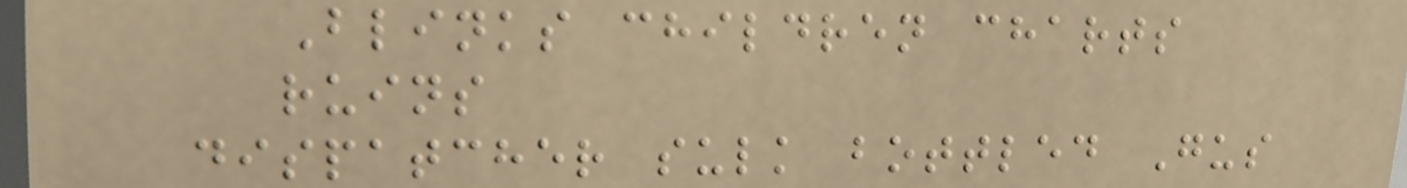Blinks children charts
ruins
dispatcher sulk bottled Gus
